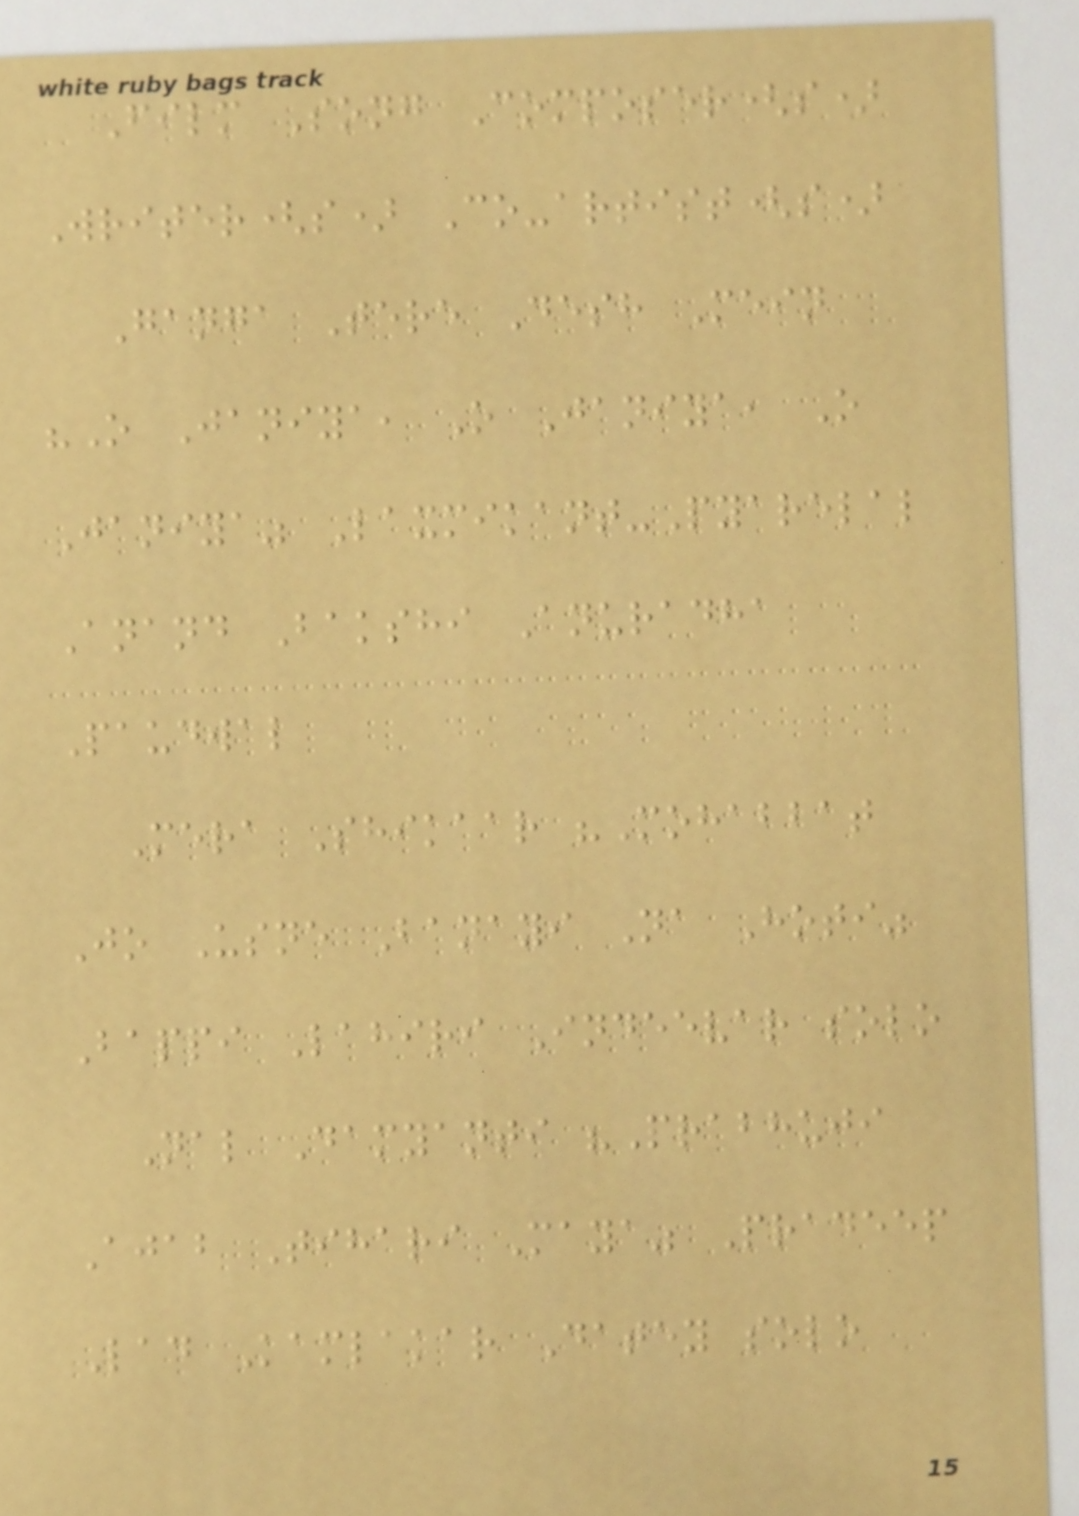Film Song Composer(s)
Writer(s) Co-artist(s)
Ganga Tere Desh Mein
"O Janiya, O Janiya, O
Janiya" Laxmikant-Pyarelal
Anand Bakshi Anuradha
Paudwal
Mera Shikaar "Mohabbat
Jo Usne Banayi Na Hoti"
Bappi Lahiri Indeevar solo
Nal Damyanti "Prabhuji
Ajab Tihari Maya" Pradeep
Lad Kamlakar Datey solo
